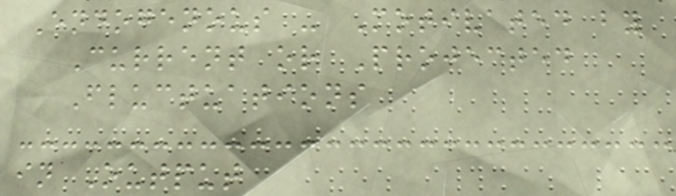Endogenous - Motivated by
Current or Projected
Fluctuations
in Output
